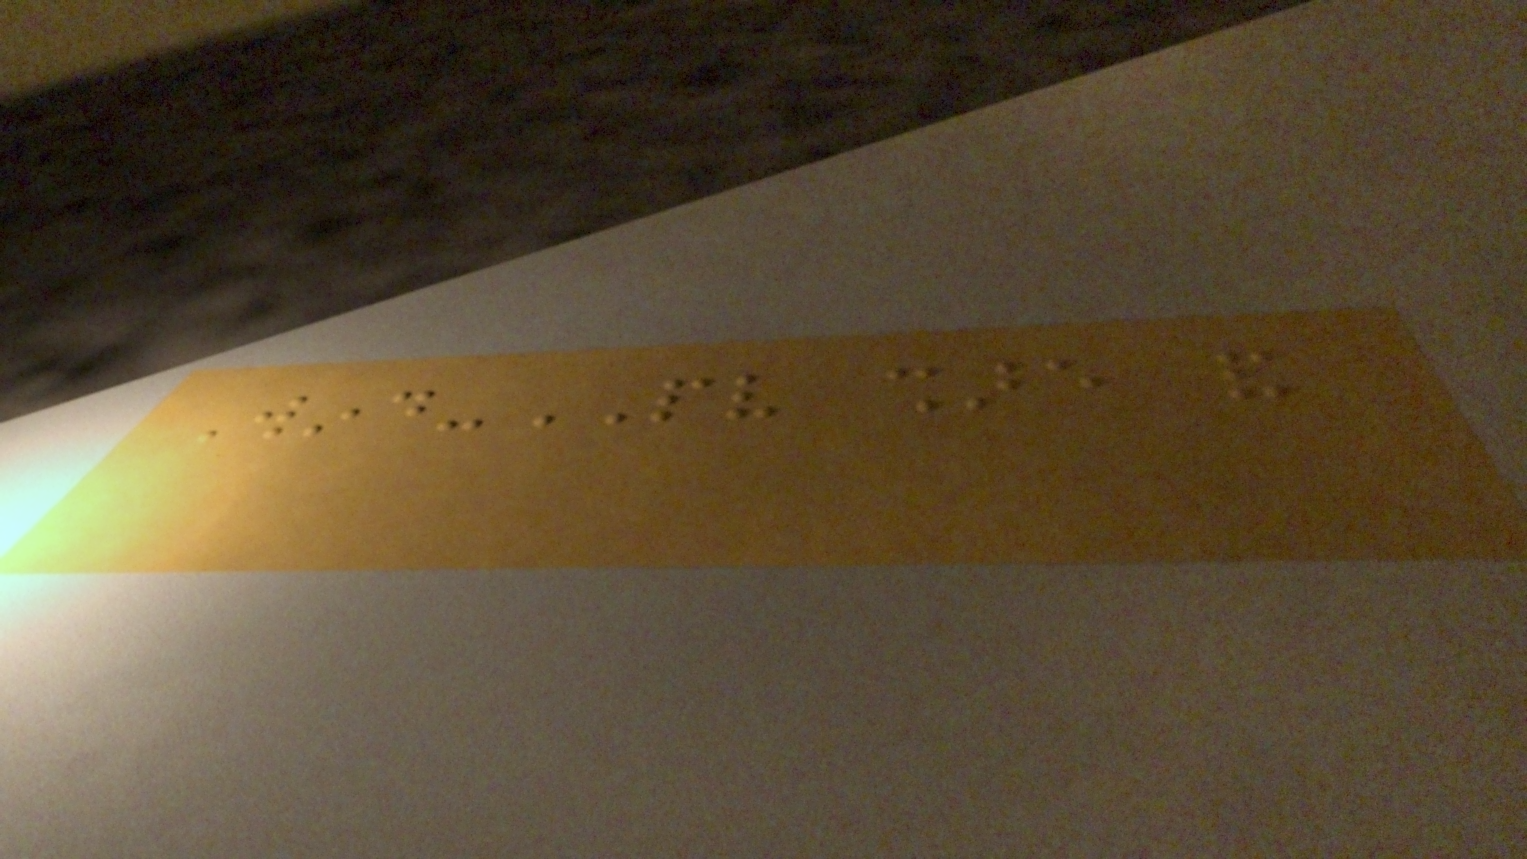Wind-PV share and
